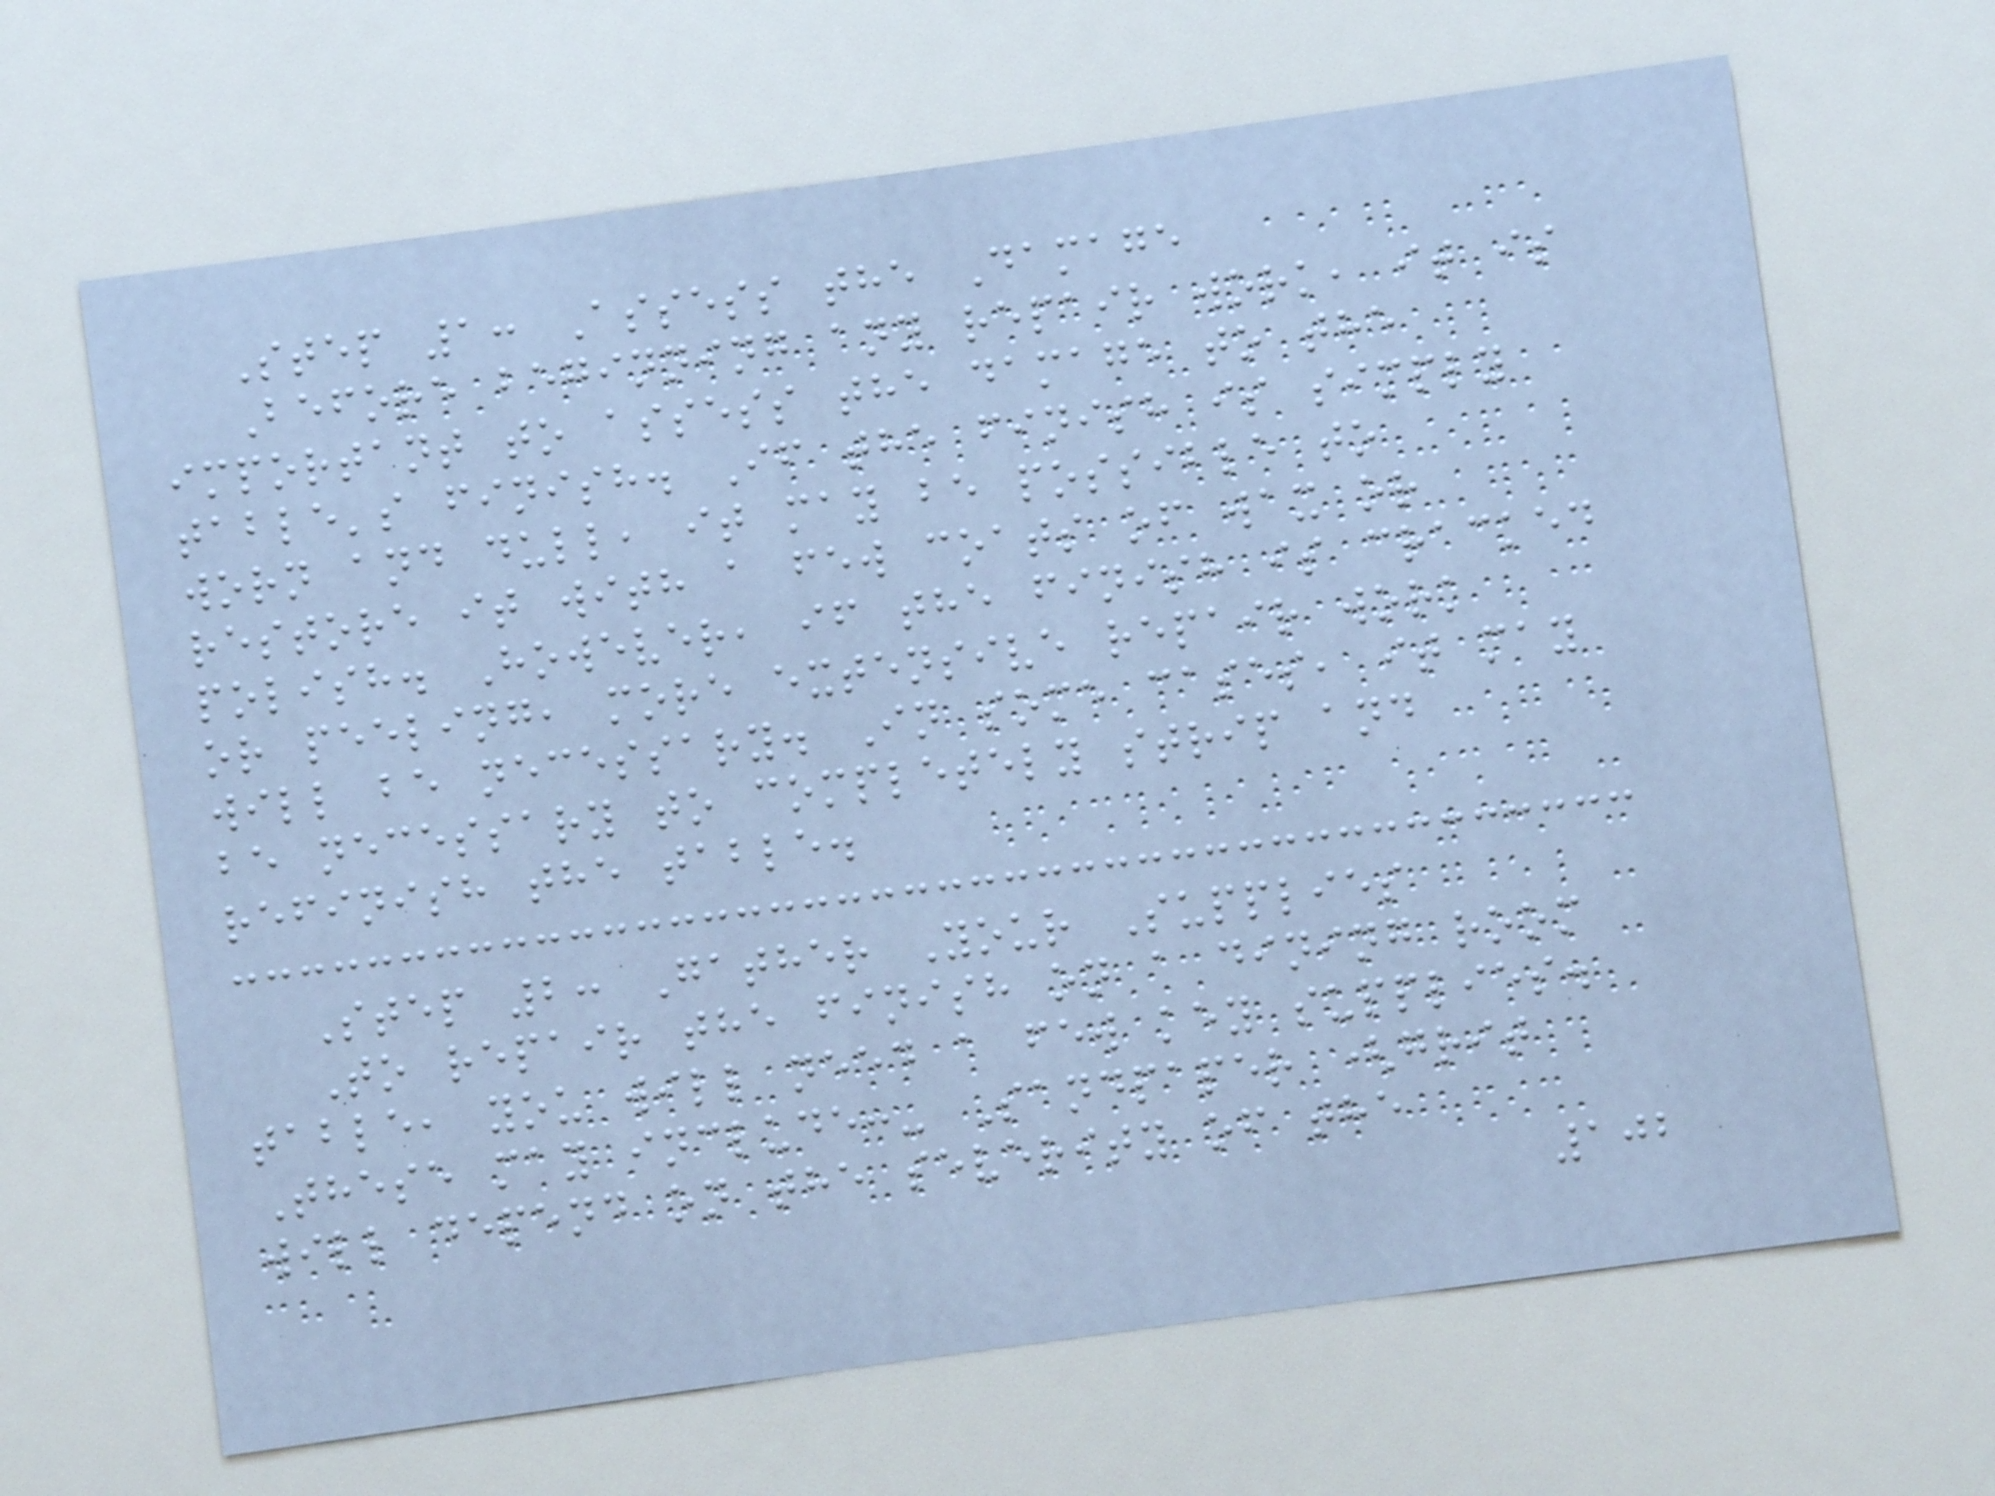Step 1: Assess the Damage
Before beginning any repair work, it is
important to assess the damage to the
table's finish. If the finish is simply
worn and dull, it may be possible to
restore it with a few coats of wax or
polish. However, if the finish is cracked
or peeling, more extensive repair work
will be necessary. In some cases, it may
be necessary to completely strip and
refinish the table.
Step 2: Gather Your Supplies
To repair the finish on a dining room
table, you will need a few key supplies.
These may include:- Sandpaper (grit
will depend on the severity of the
102
